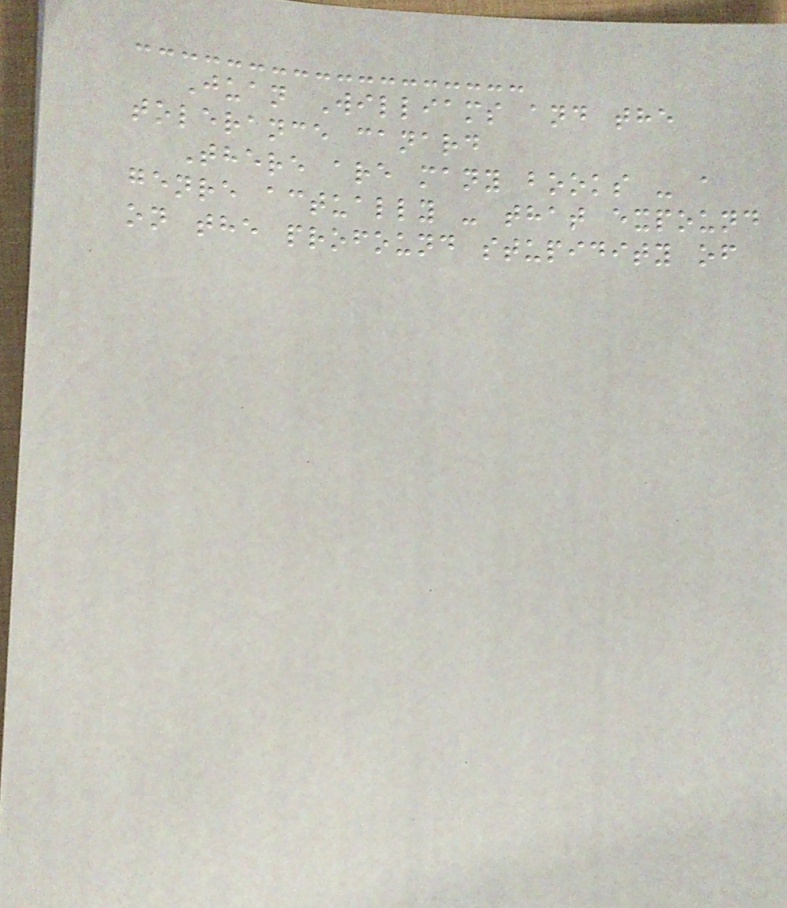Juan Williams and the
tolerance canard
There are many books - a
genre actually - that expound
on the profound stupidity of
